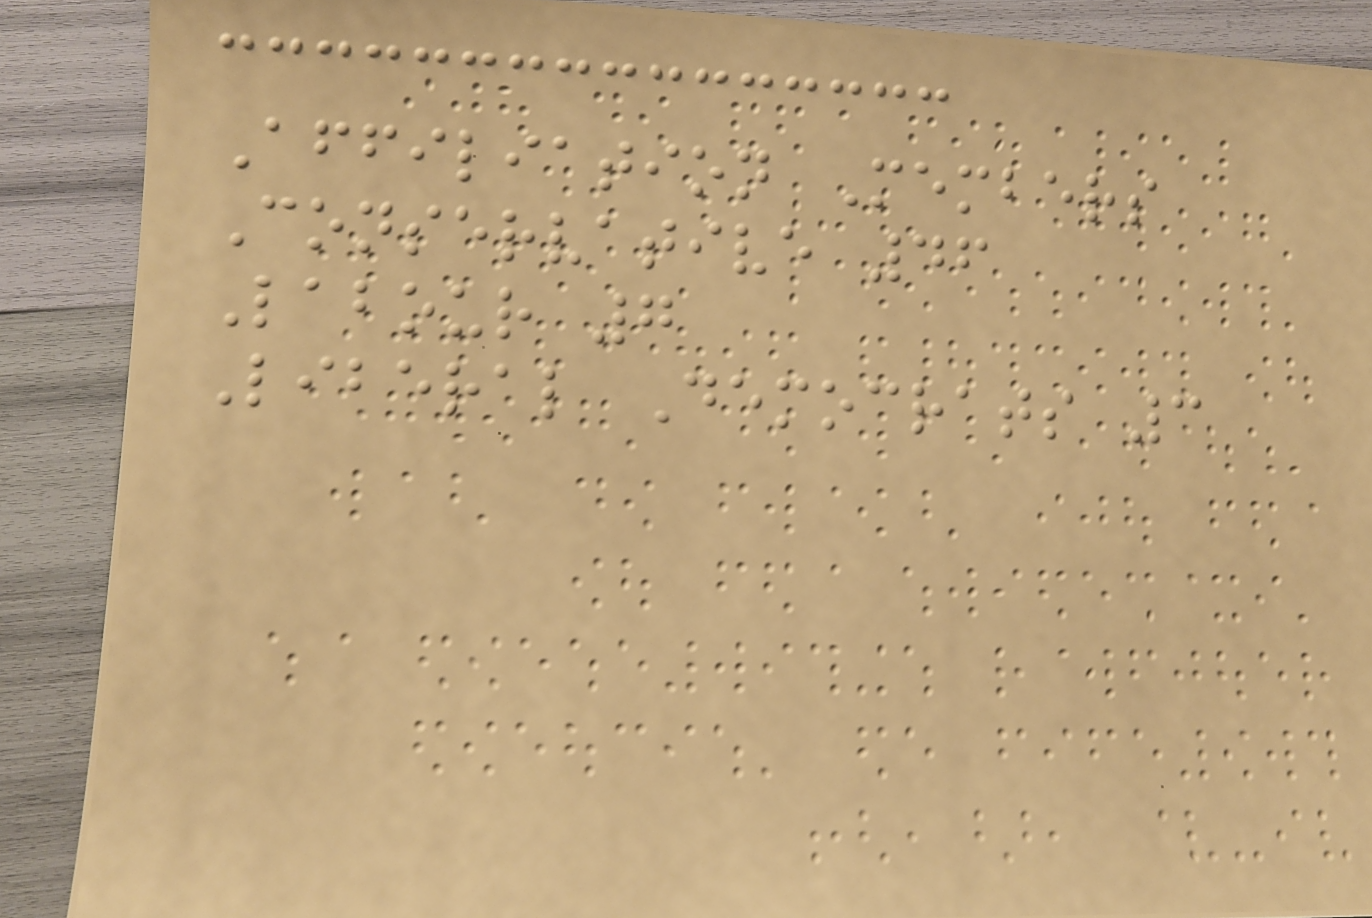Affiliation Members
Conservative 46
Labour 7
Liberal Democrats 3
